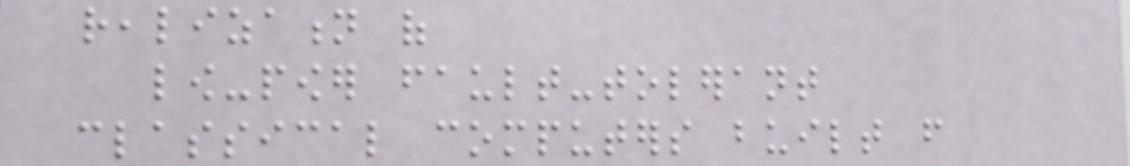realization of
low-power fault-tolerant
classical computers built from
